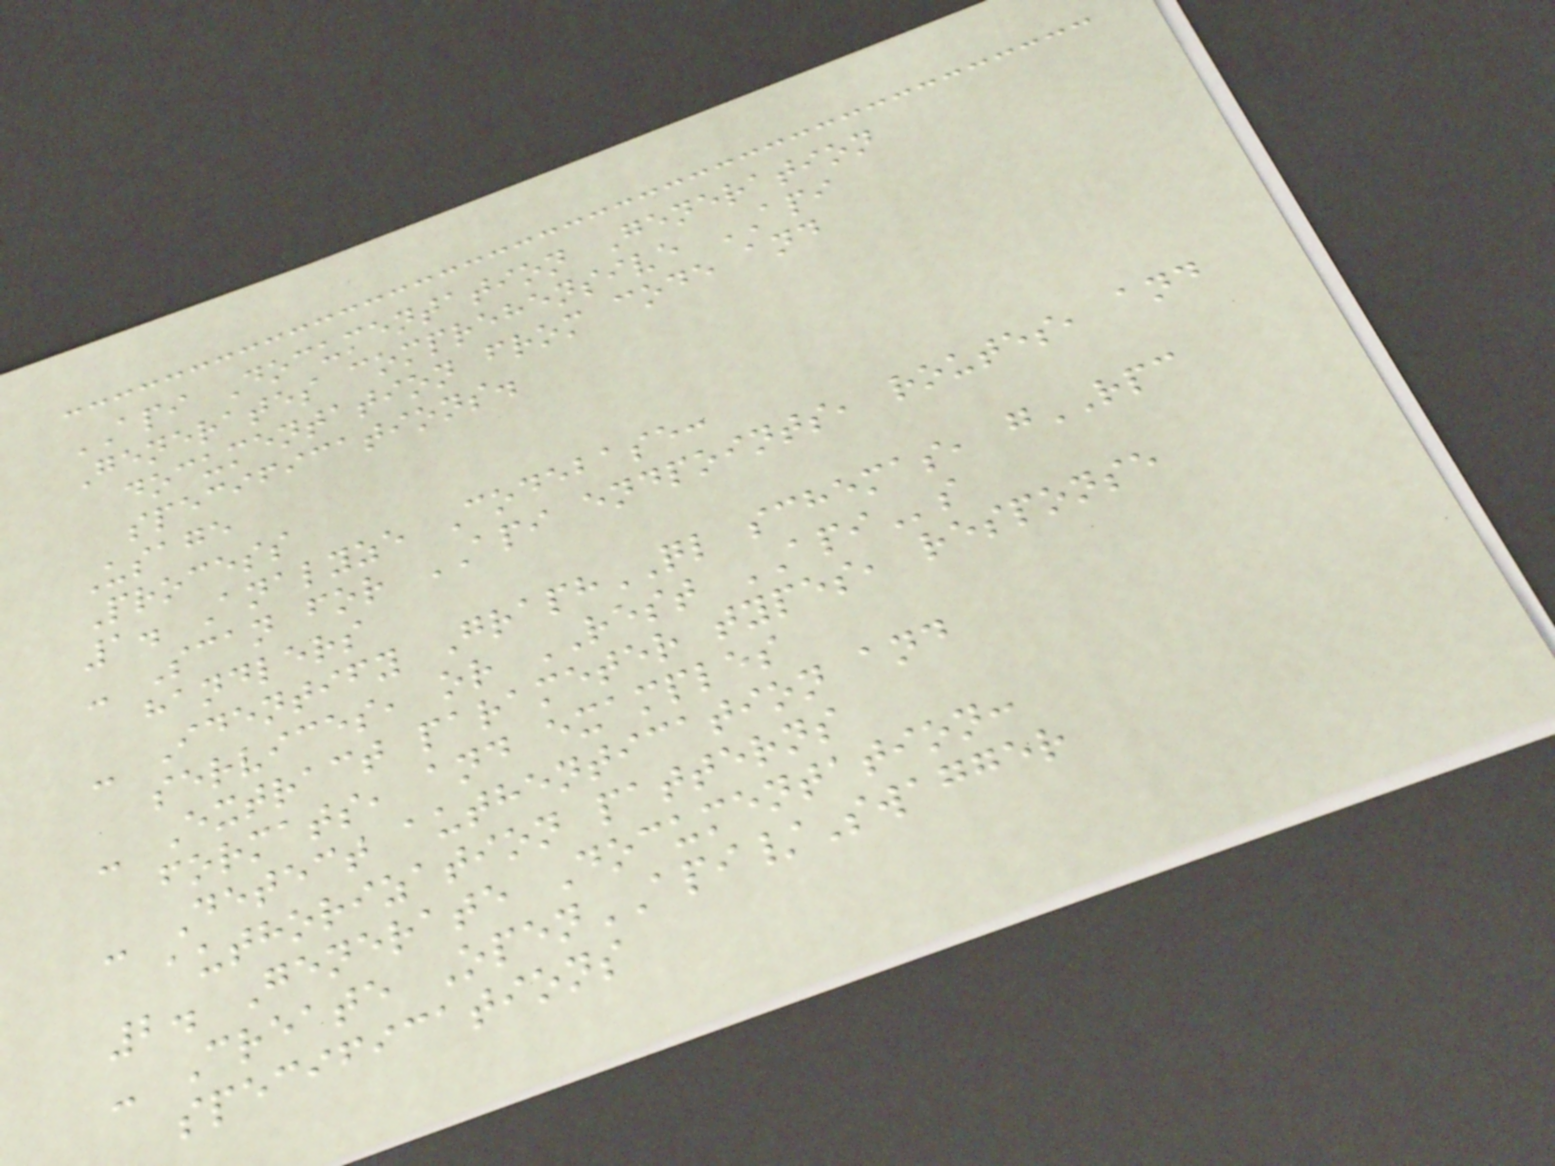API Documentation Generation
Generates comprehensive API
documentation from code and
specifications.
Usage
Process
1. Analyze Codebase:
- Scan for API endpoints, routes, and
handlers
- Identify GraphQL schemas, gRPC
services, or REST APIs
- Extract parameter types, response
formats, and examples
- Detect authentication and
authorization patterns
2. Generate Documentation:
- Create OpenAPI/Swagger
specifications
